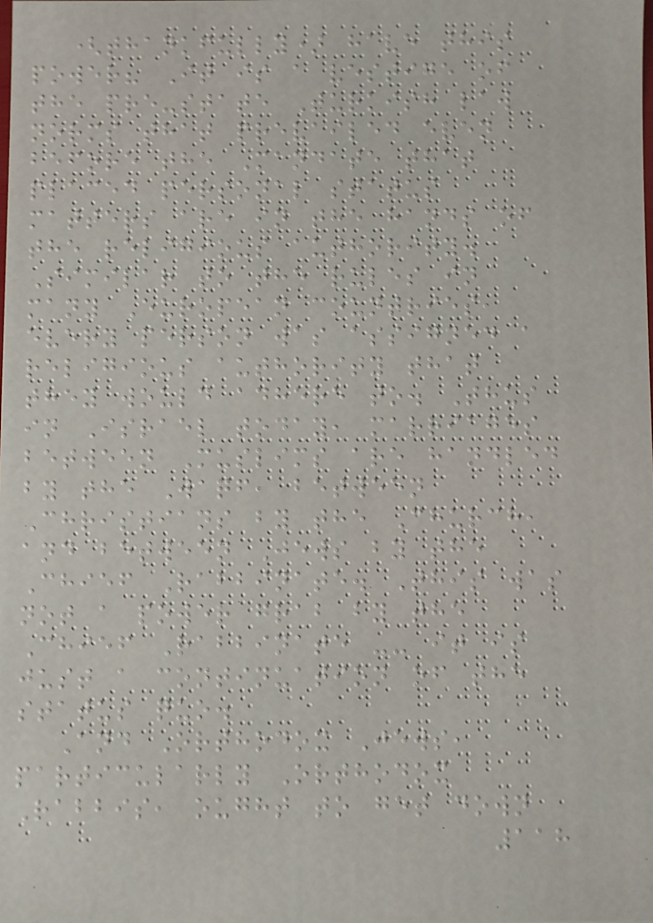(thankfully) have this
power? It is a vestige of
the pre-state Turkish law
norms that prevailed even
before the Mandate that
placed personal status
matters are in the hands of
the religious authority.
Similar to the rules in
many European countries,
every person was assigned a
religious authority that
they would adhere to. Thus
in Israel today, marriages
between Muslims are handled
by the Waqf, between
Christians by the Church,
and between Jews by the
Chief Rabbinate. This was
not a power grab by the
Chief Rabbinate -- it is
just a continuation of the
status quo.
And Orthodox Jews,
particularly Orthodox
Rabbis, ought to get down
118
